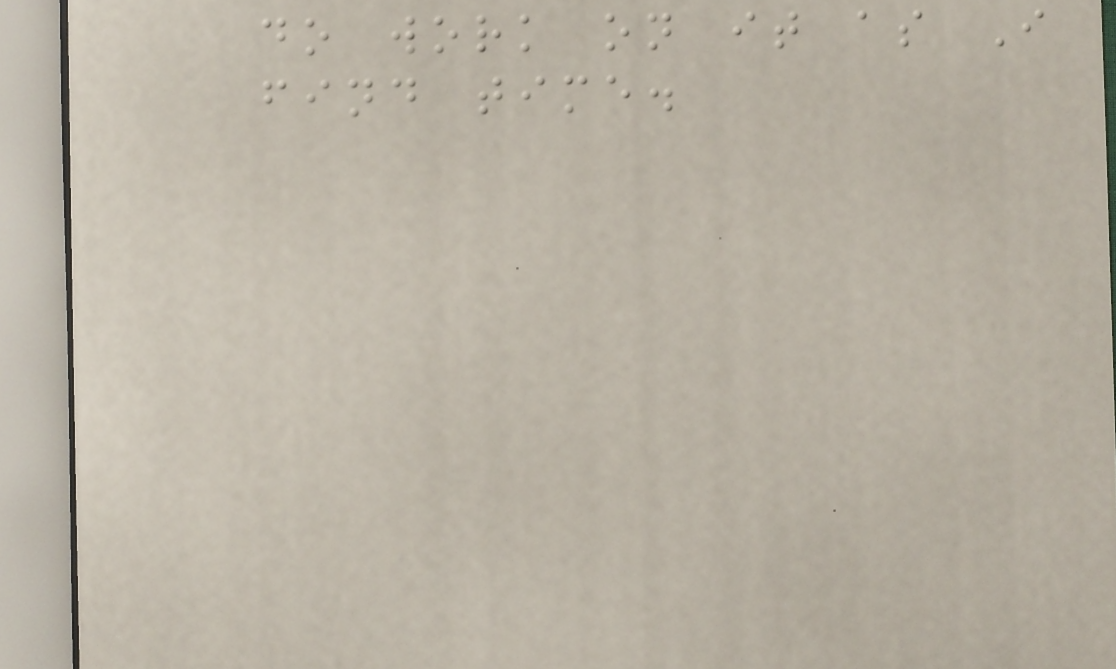do work on it as I
find time.
